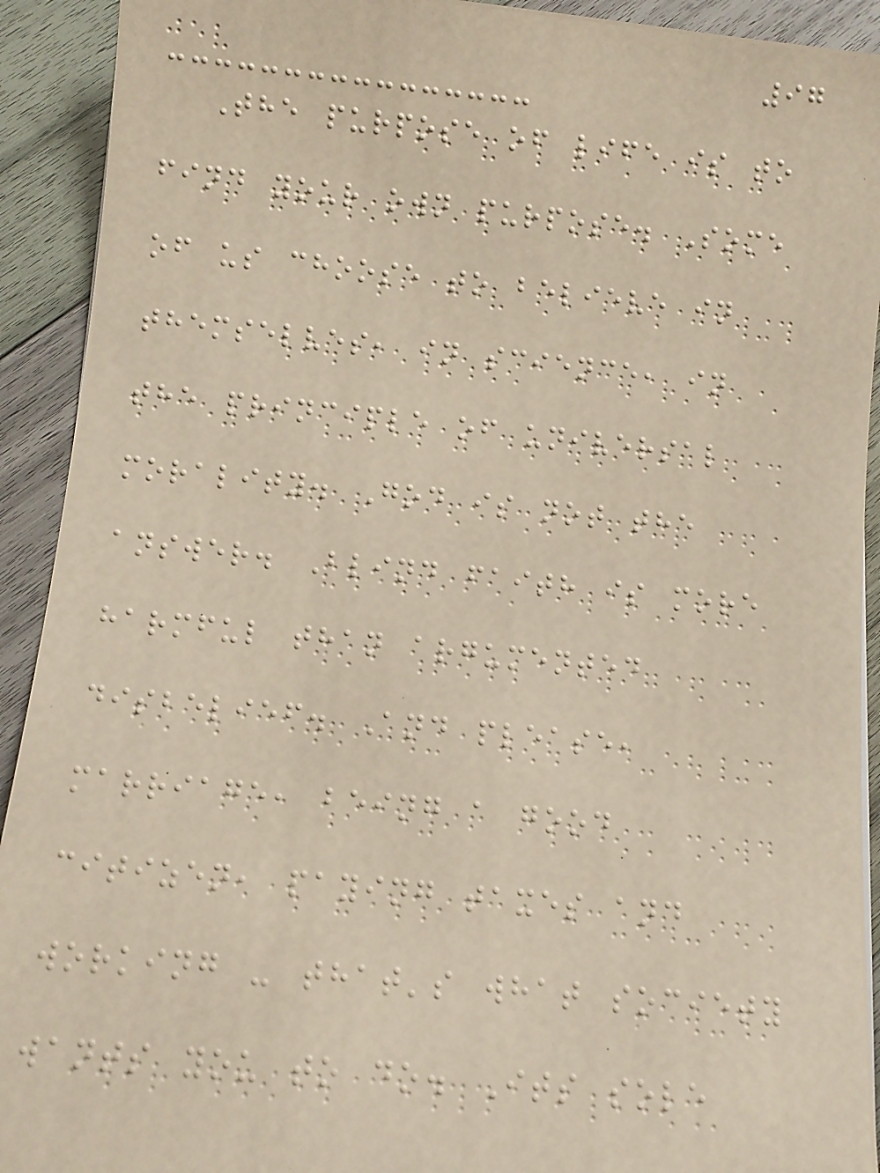97
The purpose of life is to
find your own purpose. Some
of us choose to believe in
themselves, in science, in
the principle of universal
morality. God is not the
answer. Blind faith is more
harmful than argumented
disbelief. And please,
marriage, being a good
citizen, paying taxes and
working - that's what society
wants you to do. Its sole
